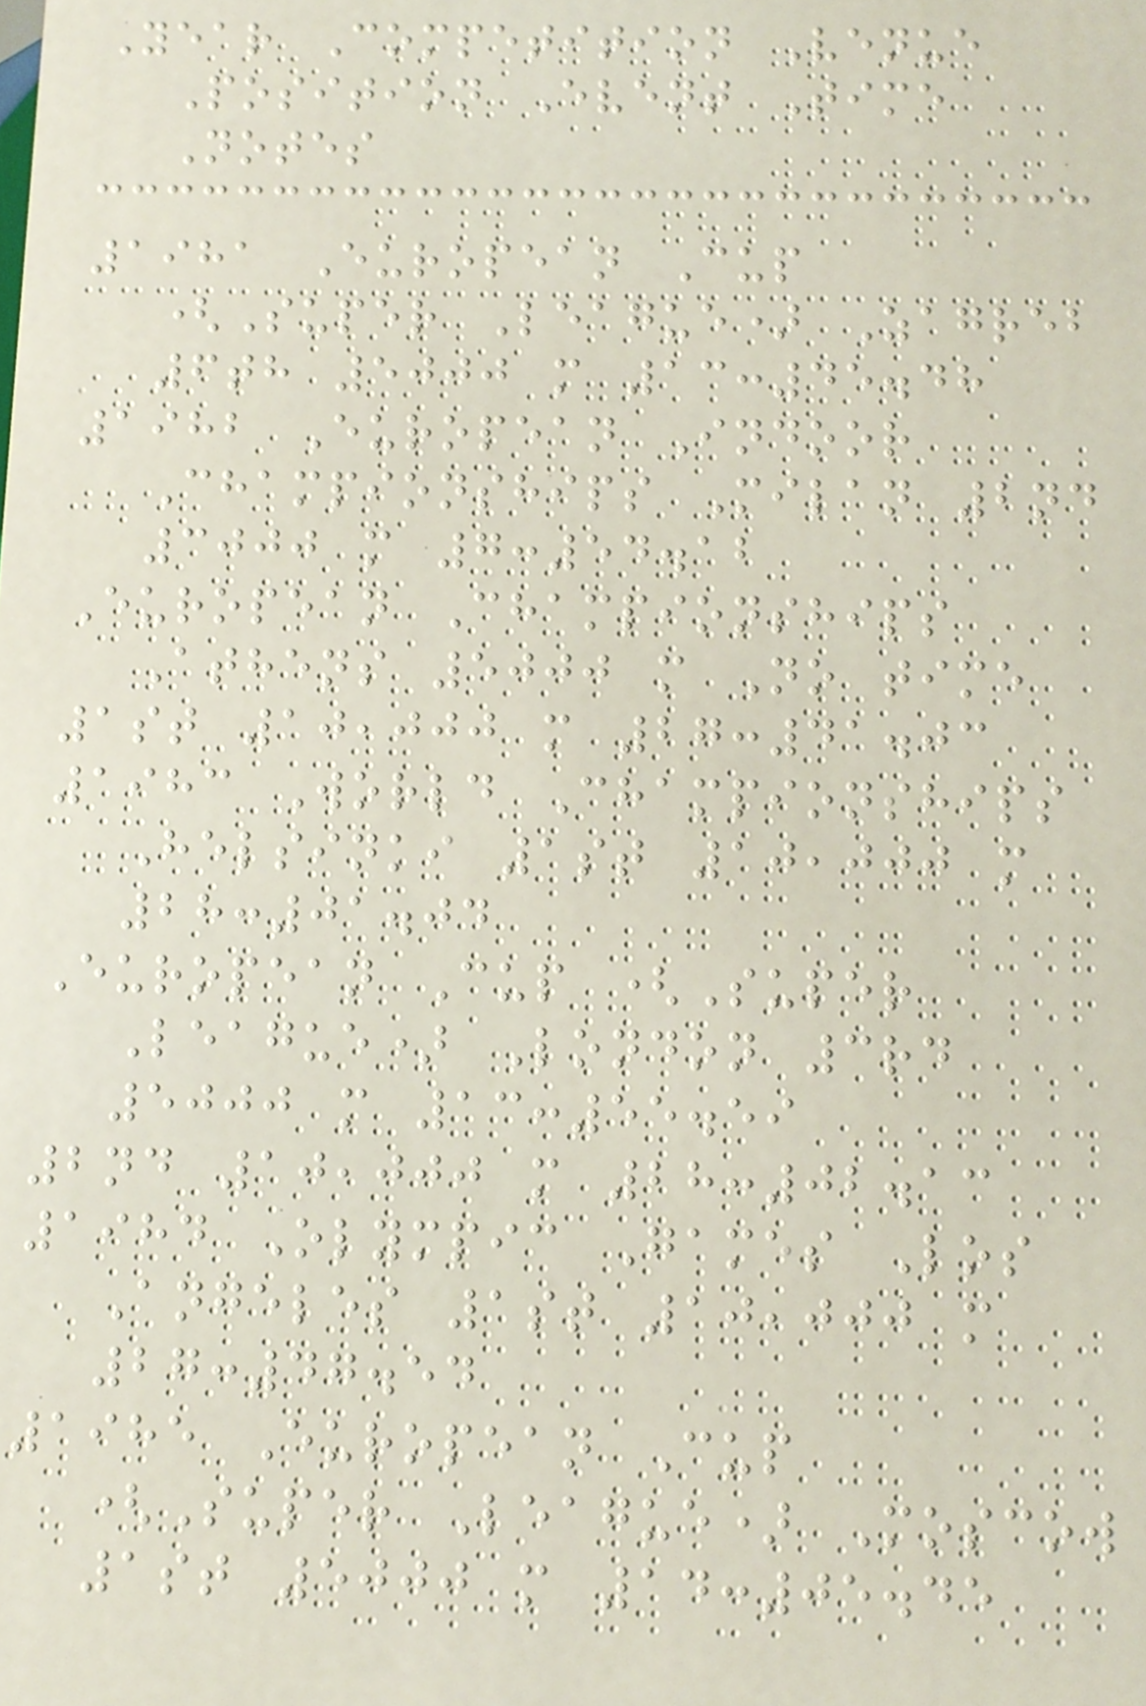Year Competition Venue
Position Event Time
Notes
1981 European Cup
(Super League) Zagreb
6th 5000 m 13:45.48
1982 European Indoor
Championships Milan 2nd
3000 m 7:54.12
European Championships
Athens 5000 m No time
1st 10,000 m 27:41.03
1983 World Championships
Helsinki 1st 10,000 m
28:01.04
European Cup (Super
League) London 3rd
5000 m 13:55.59
2nd 10,000 m 28:02.13
1984 Olympic Games Los
Angeles 1st 10,000 m
27:47.54
1985 European Cup
(Super League) Moscow
1st 5000 m 14:05.45
